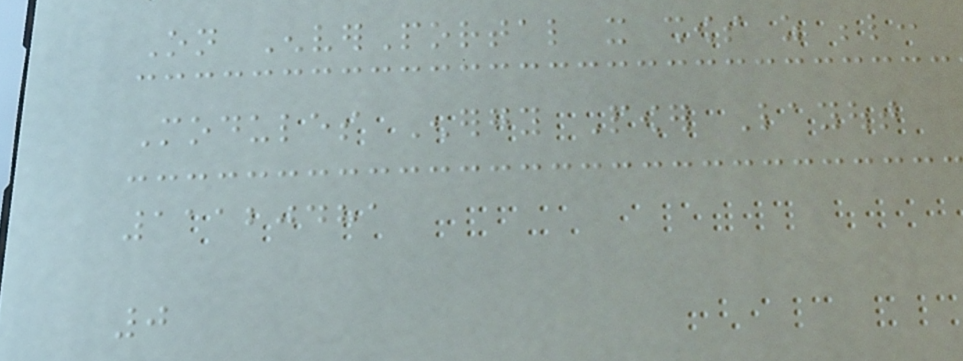On EnverPortal it shows as below:
Modules Energy Power Layout
11120481
0
